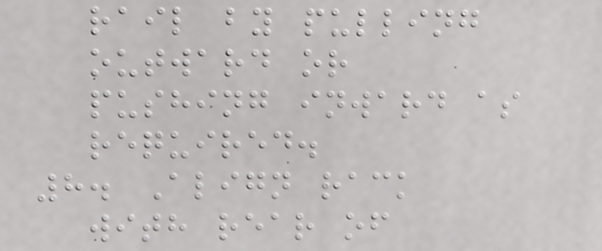rail by pulling
outward or
pushing inward as
required.
8. Align rack
with rear of
